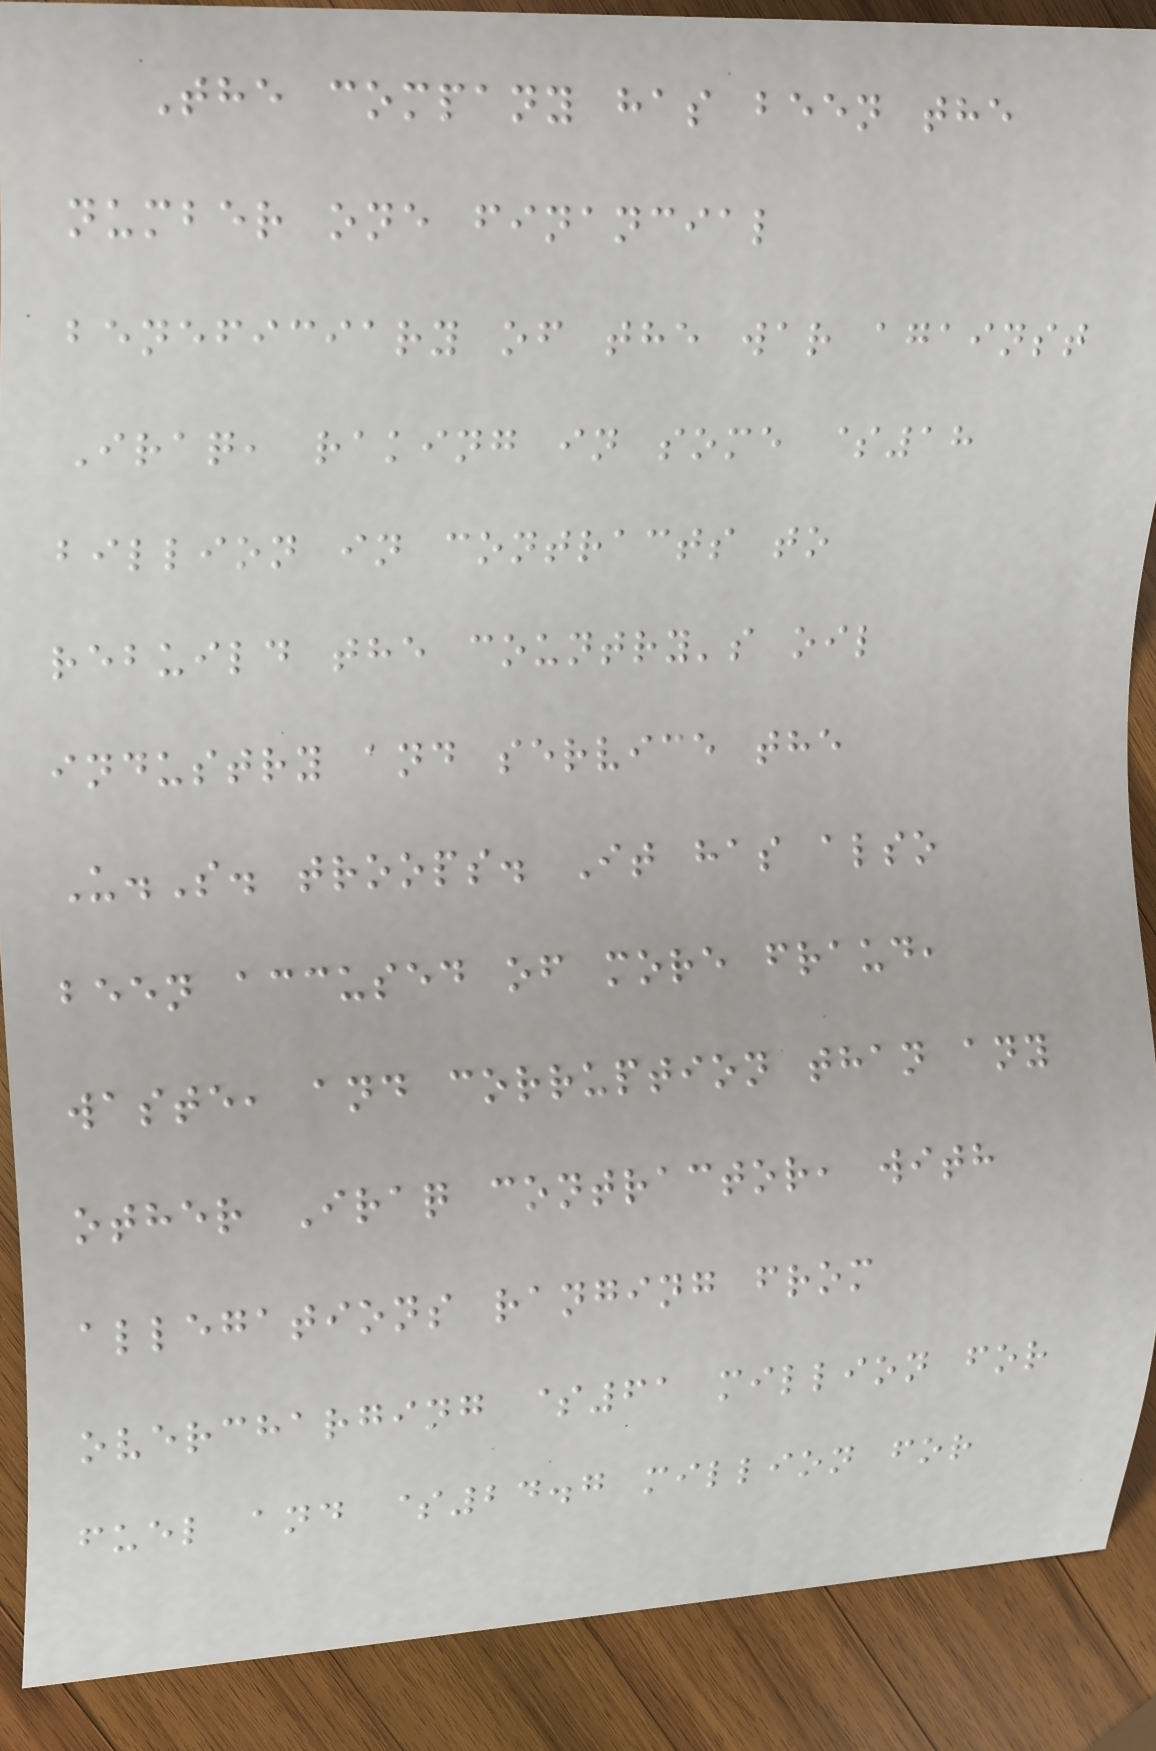The company has been the
number one financial
beneficiary of the war against
Iraq, raking in some $18
billion in contracts to
rebuild the country's oil
industry and service the
U.S. troops. It has also
been accused of more fraud,
waste, and corruption than any
other Iraq contractor, with
allegations ranging from
overcharging $61 million for
fuel and $24.7 million for
